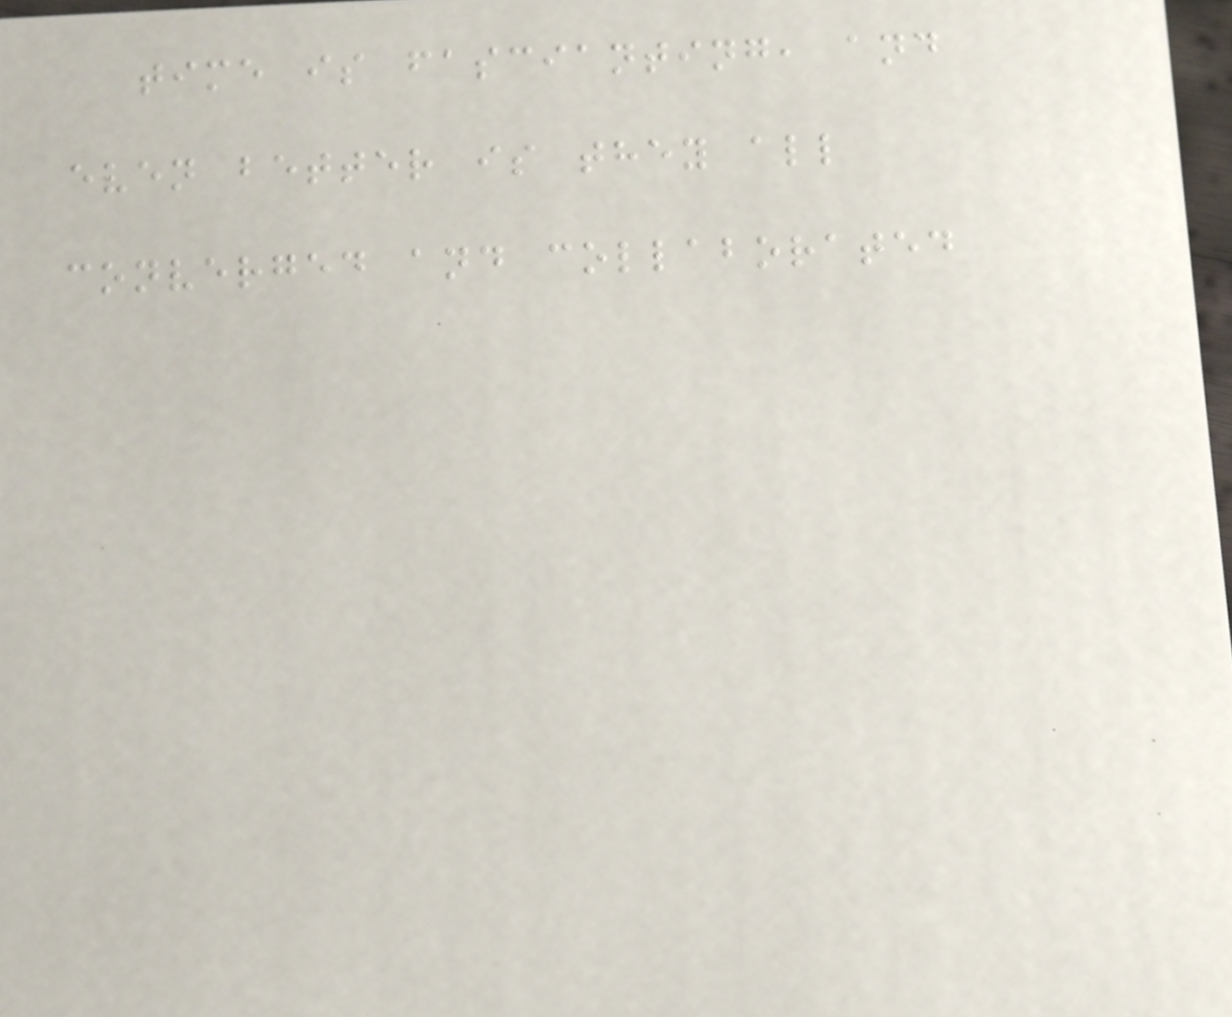time is fascianting, and
even better is they all
converged and collaborated
